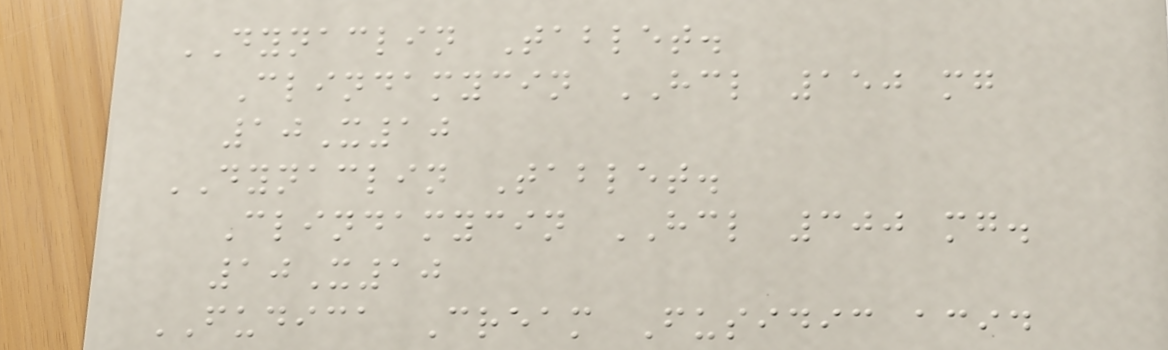DYNACLIN Tablet.
Clindamycin HCL 150 mg
10X10
DYNACLIN Tablet.
Clindamycin HCL 300 mg.
10X10
FUDICA Cream Fusidic acid
